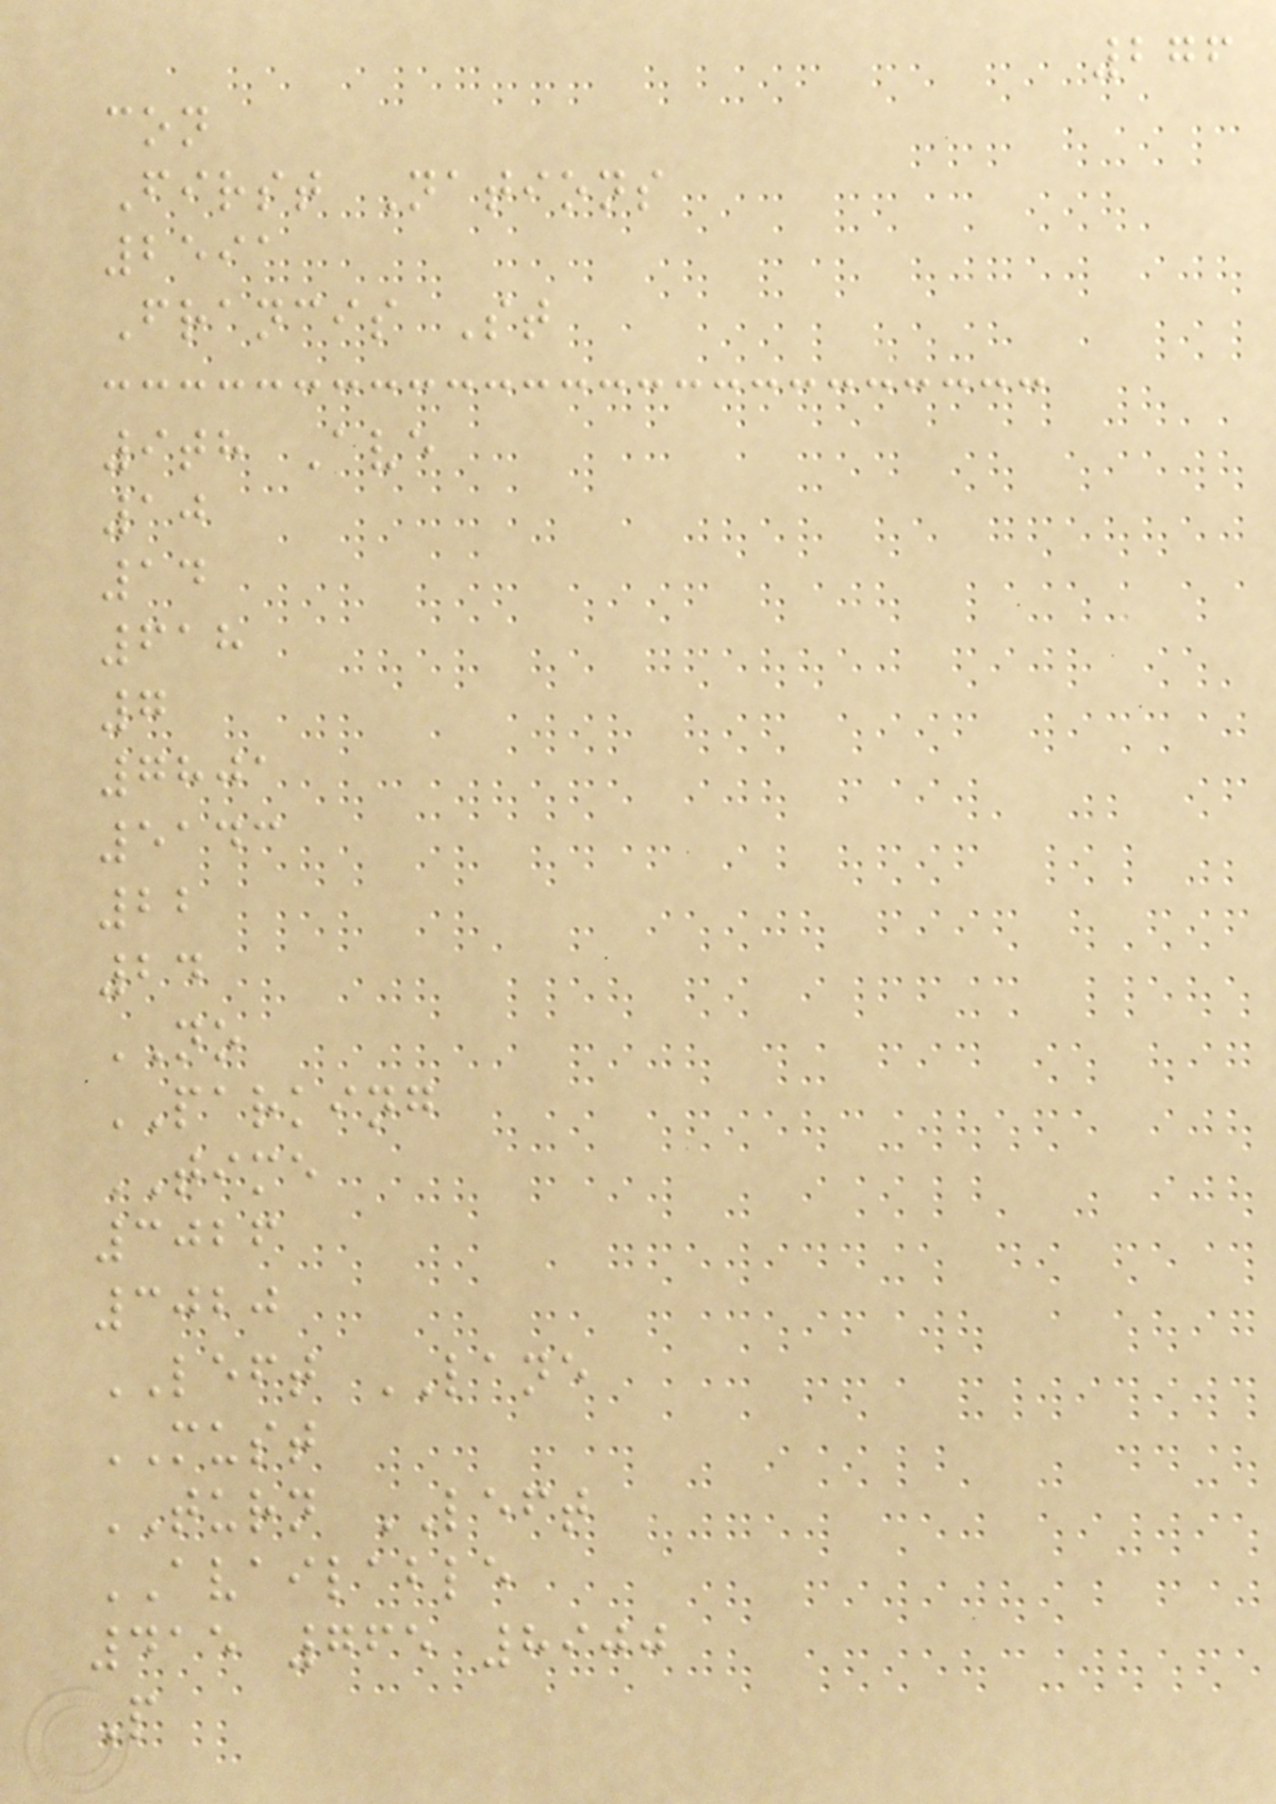276
con
First Nations
2591
Francis St
9th Ave
10
14
618
7
7801
5143
22
24
NO
PARKING
TIME
3026
3020
LEFT LANE
MUST
TURN LEFT
AVAILABLE
415 765 8900
P
